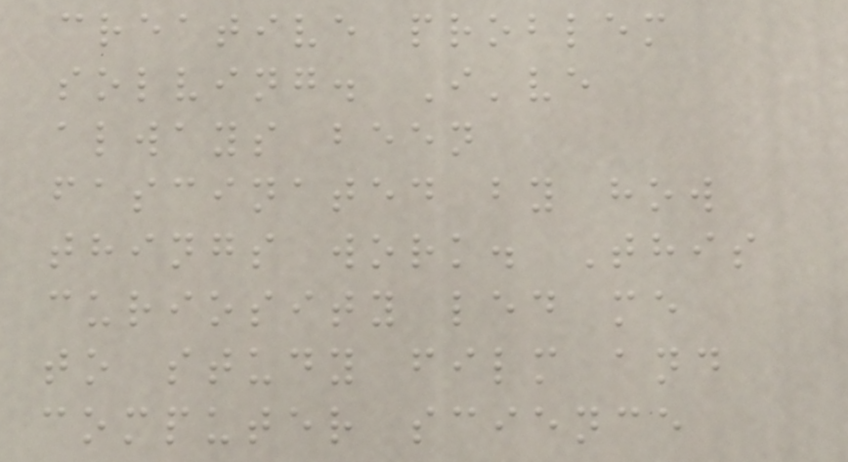creative problem
solving. I've
always been
fascinated by how
things work. This
curiosity led me
to study film and
computer science
